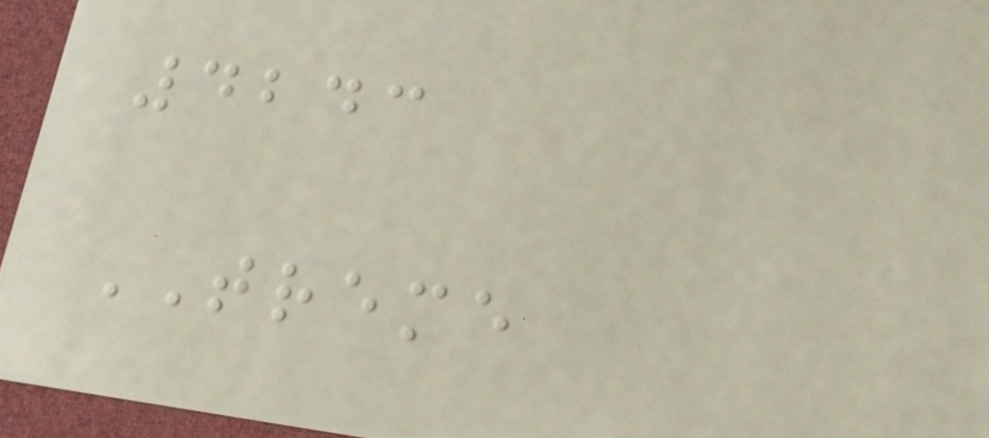4243
TREME
